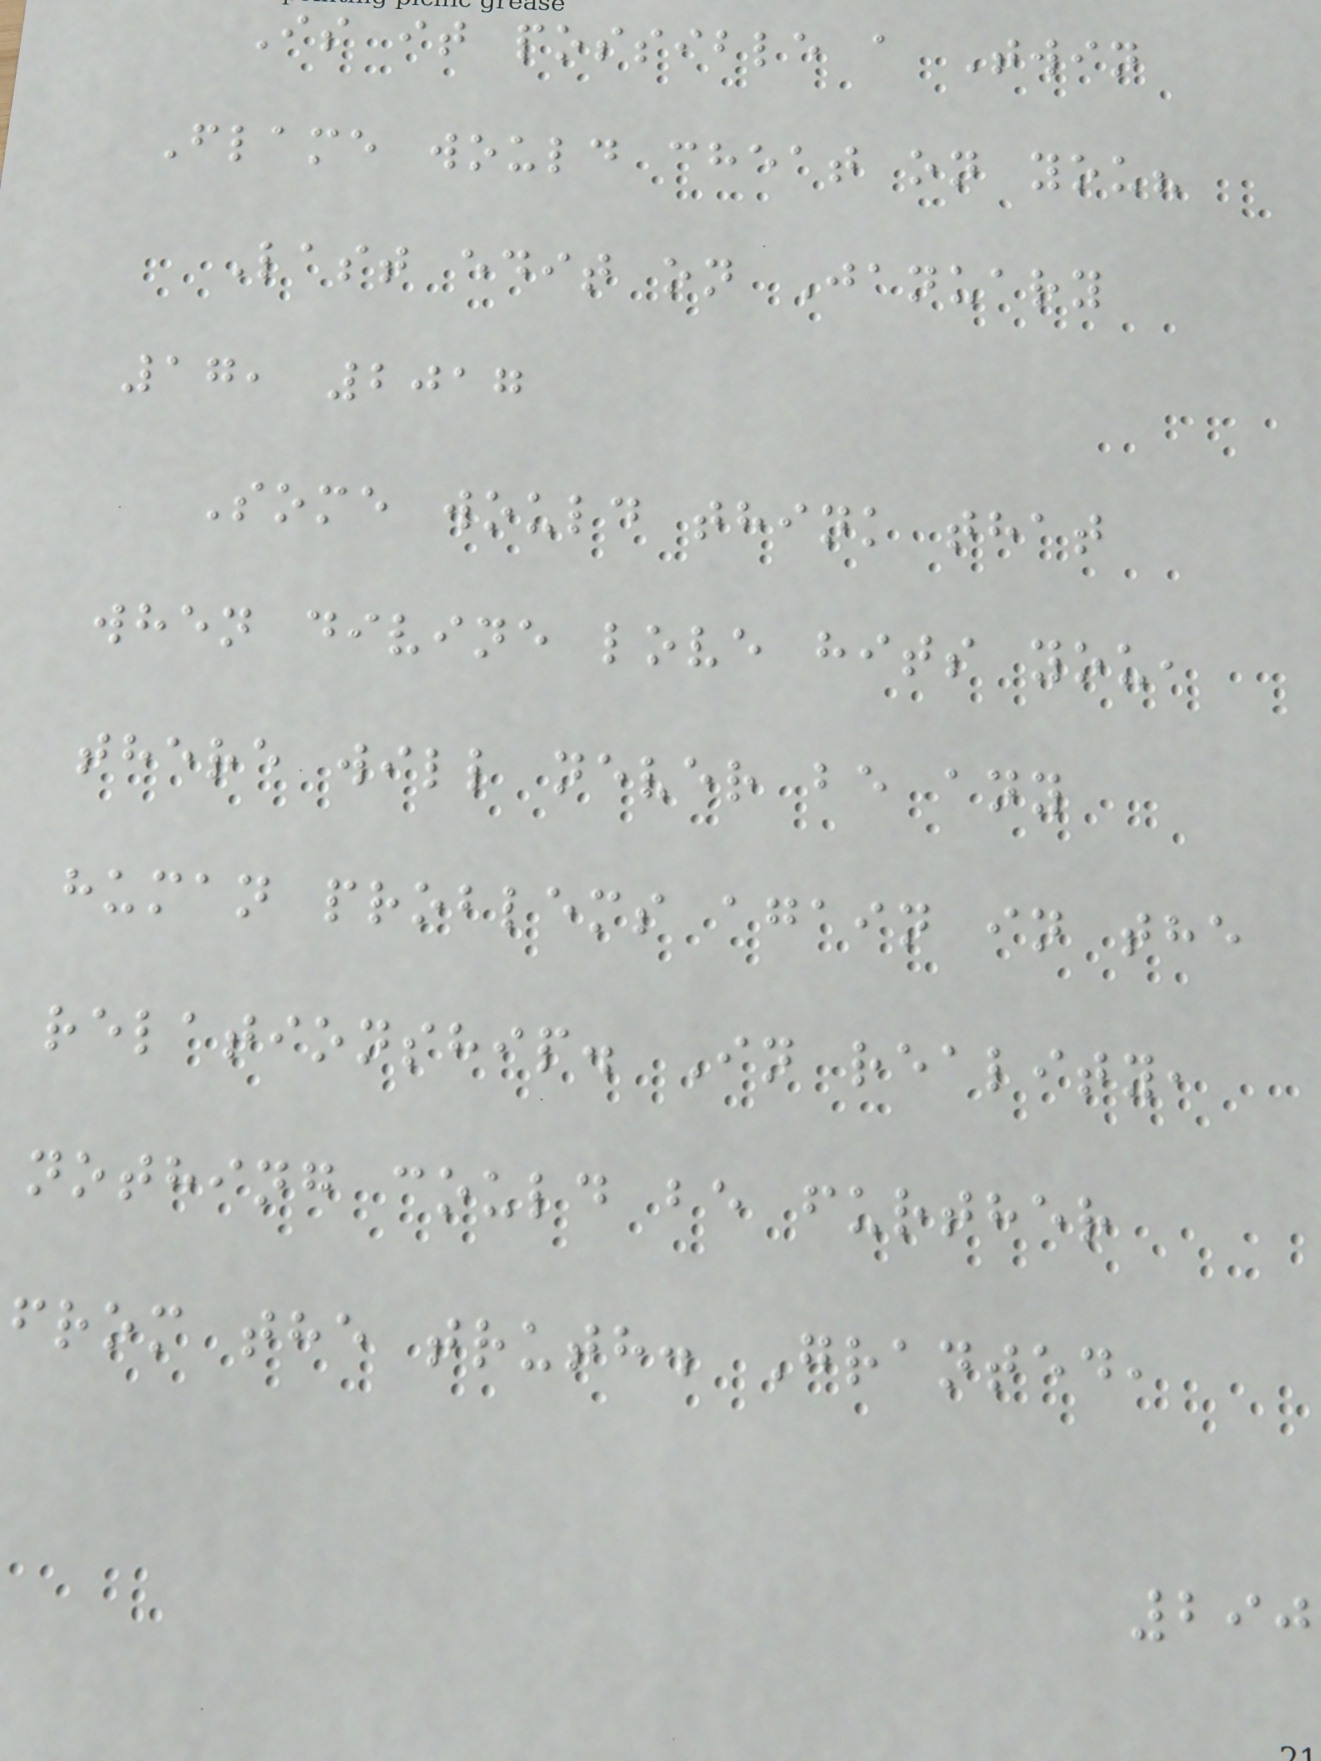Is it possible a Twin
Flame would cheat on you?
Last edit on January
17, 2017
Some would think that
when divine love hits you,
there will never be any
human problems again in the
relationship. In reality,
nothing could be further
from the truth. Granted,
290
